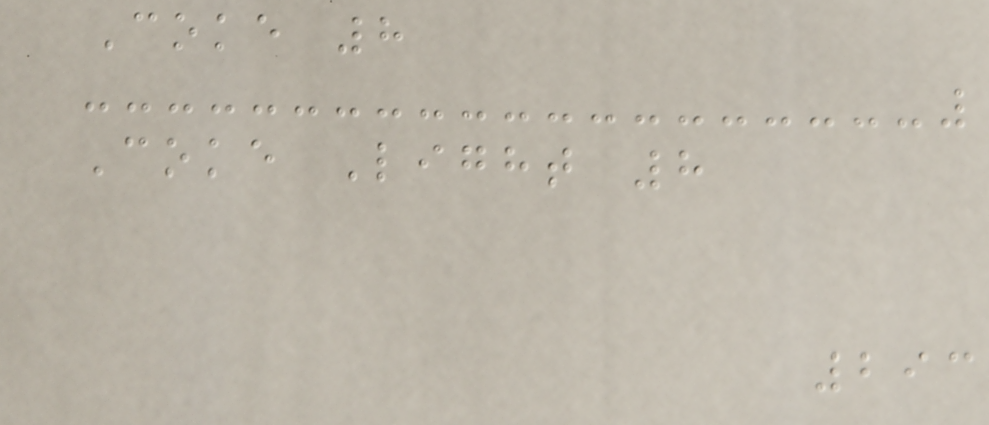Coke 8
Coke Light 8
293
